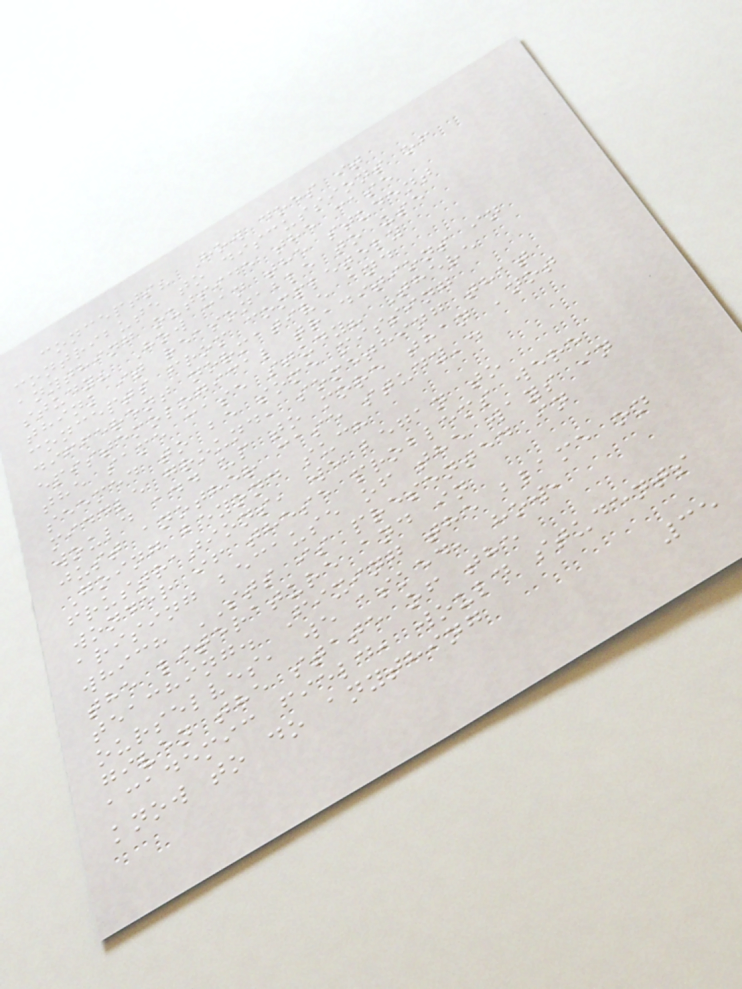concepts? How does it
contribute to discussions of
anything outside the case
study? How can the student
think it reasonable to use
concepts from completely
different normative and
epistemological traditions in
the same case study? There
seemed to be some missing
middle ground, something that
would add up to more than 'not
just another case study'.
Going beyond such
frustrations, we began to
wonder if these problems were
arising because of the ways in
which STS is presented in
the literature and in
teaching. Fixing the blame on
ourselves, we asked, how,
given the state of the
academic field, would students
know to do anything
35
